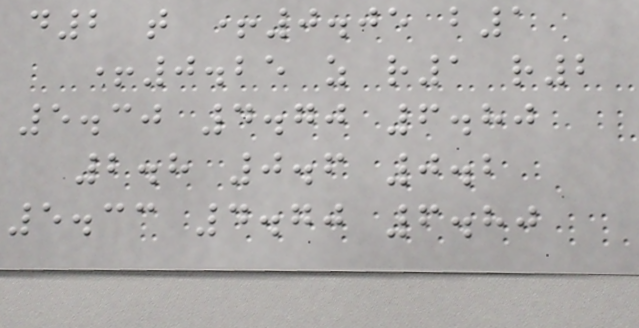d2 t +0.05 b1
+0.25 z r1 r2
5.30 4.70 6.80
2.8 0.6 0.2
5.33 4.70 6.80
